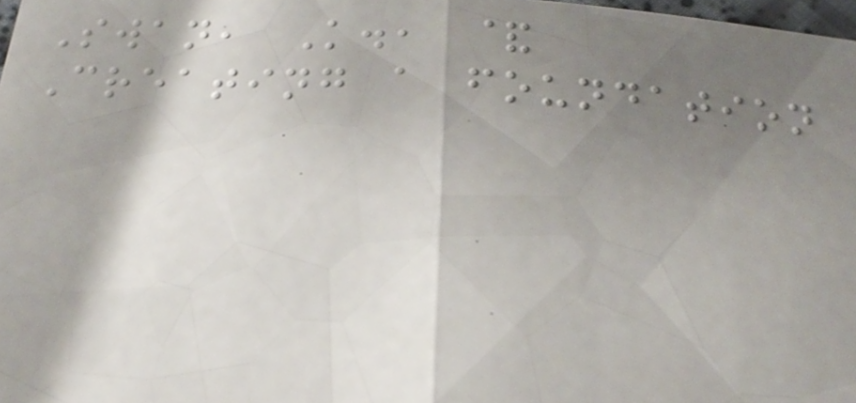Swan, K., &
Creating a foundation
